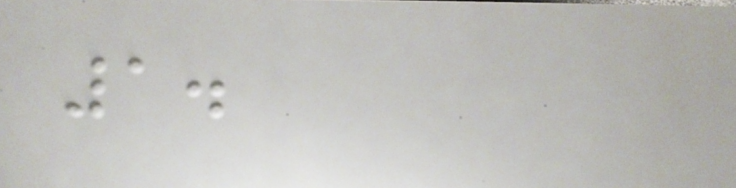1.
